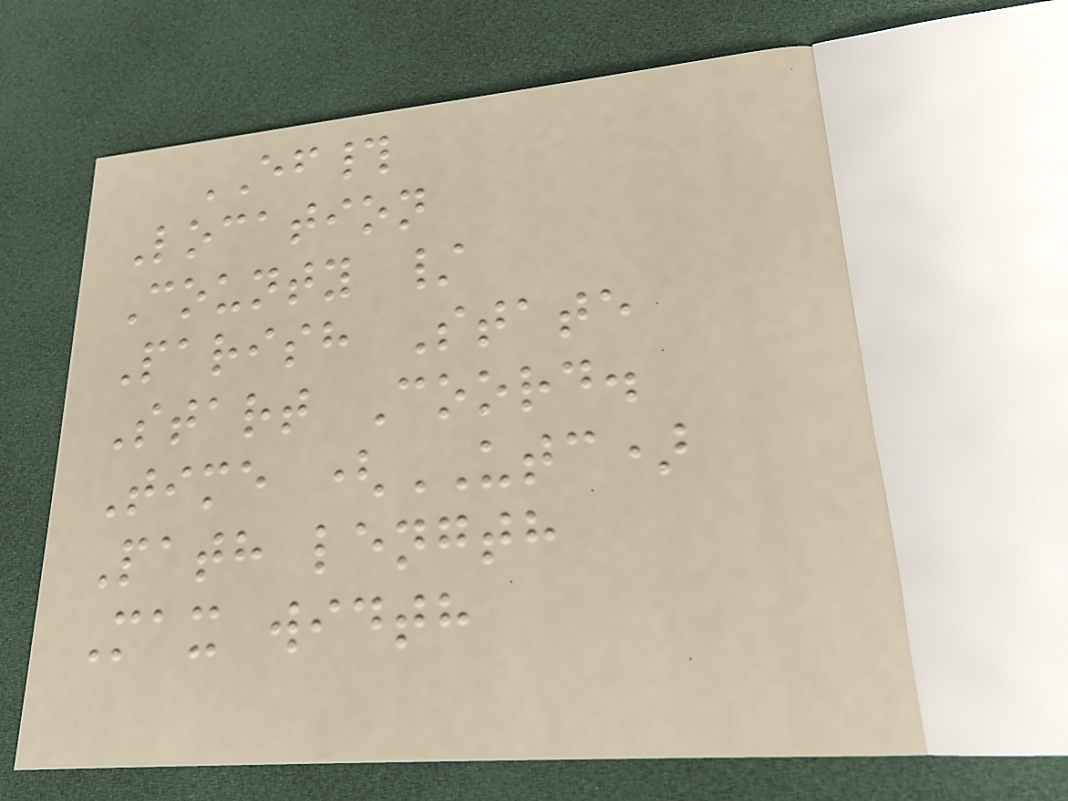EF#
Location
County /
Parish State
Start Coord.
Time (UTC)
Path length
Max width
